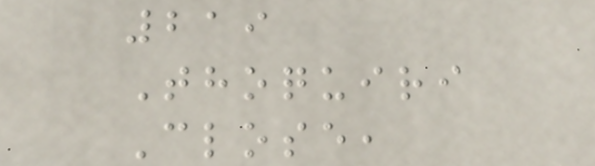219
Thoquiri
Close,
